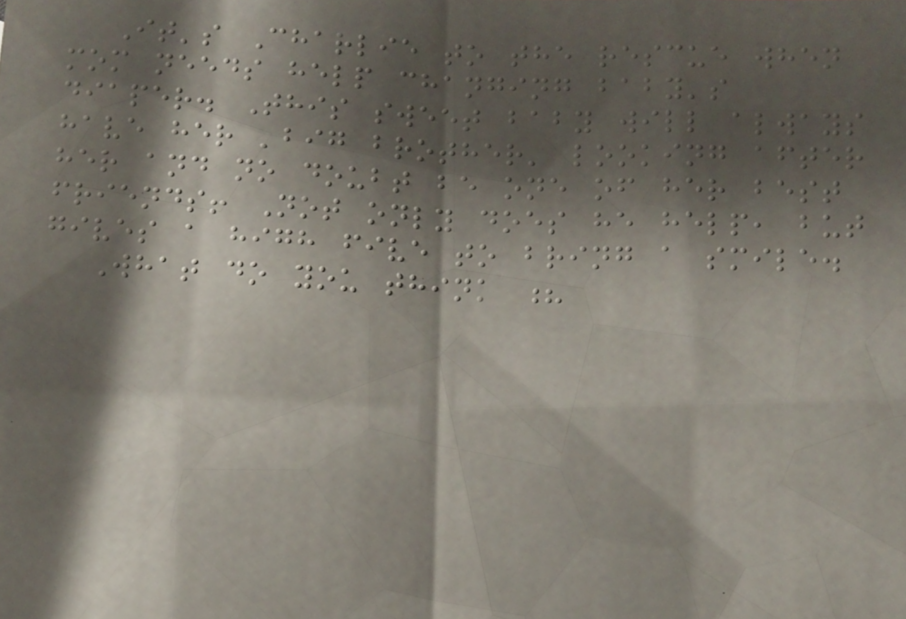It's Charlie to the rescue when
mom needs help changing baby's
diaper. This sweet baby will always
have her 'big brother' looking after
her and no doubt be one of her best
friends! Not only does he help, but
gives a high five to bring a smile.
What do you think ?
